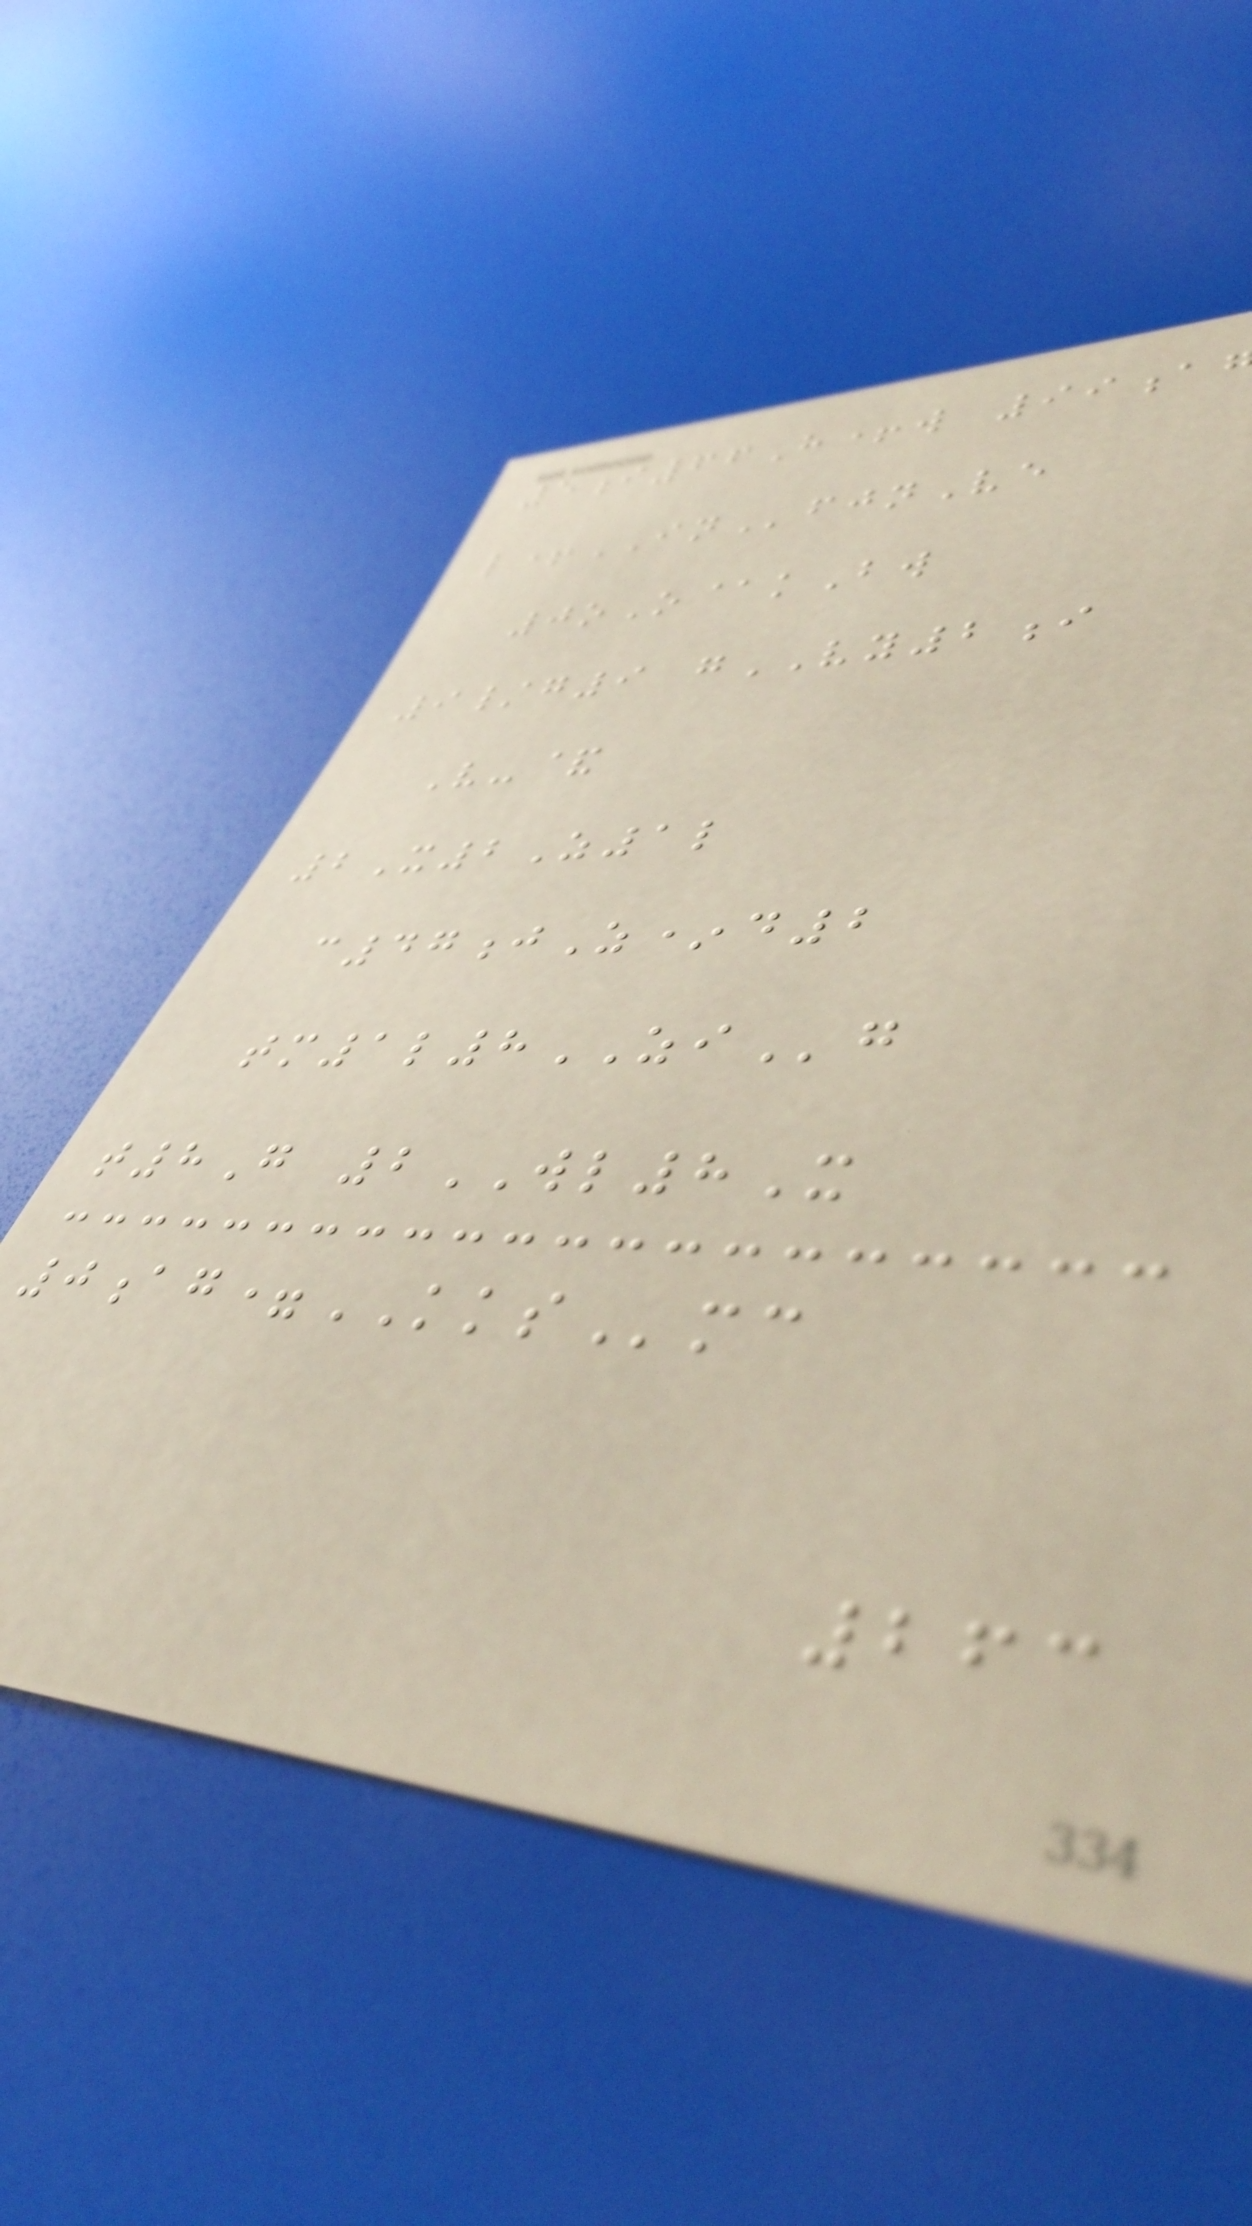5i66H+w 99a
l+INfjnVe
0oO@kBw
9/g9 gVY2i
V-&
2X2Z1l
c47jZ*d2
tm1l8ZIg
t8G 2WL8X
0ag=KKSmc
263
